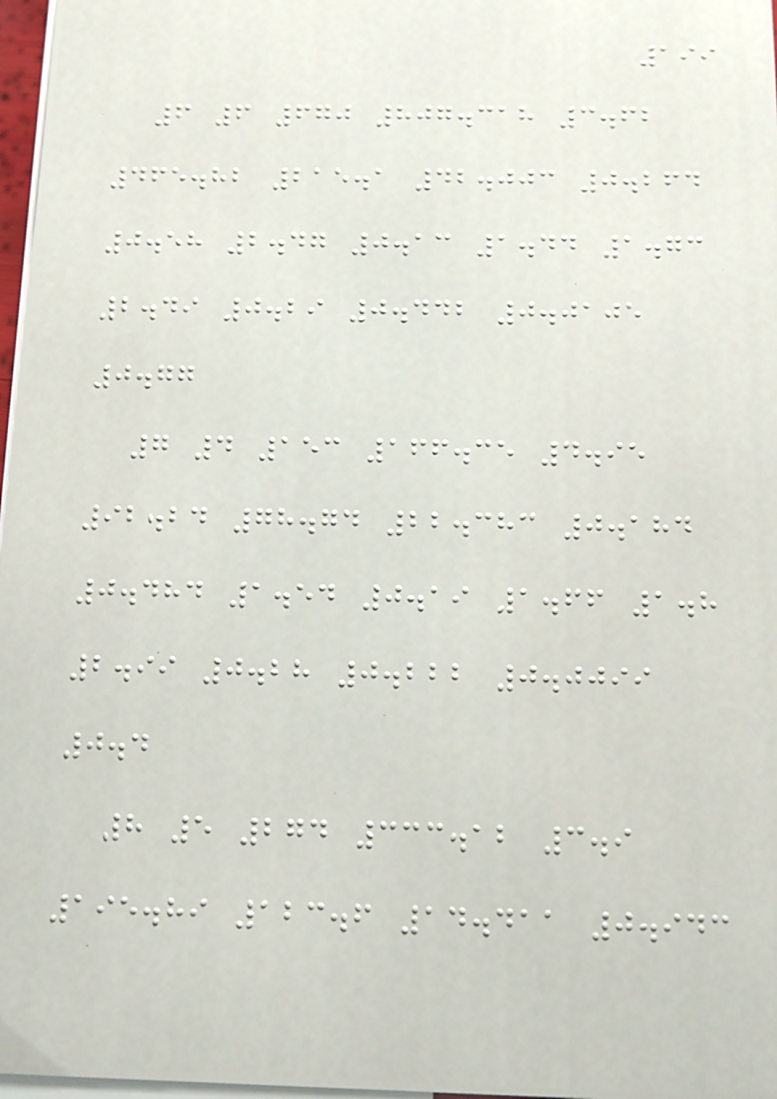199
6 6 670 807.318 3.62
465.82 215.1 42.003 0.264
0.58 2.47 0.13 1.44 1.73
2.49 0.29 0.442 0.0105
0.77
7 4 153 166.35 4.95
92.24 78.74 22.383 0.184
0.484 1.54 0.19 1.66 1.8
2.99 0.28 0.222 0.0099
0.4
8 5 274 333.12 3.9
195.89 123.6 14.411 0.943
